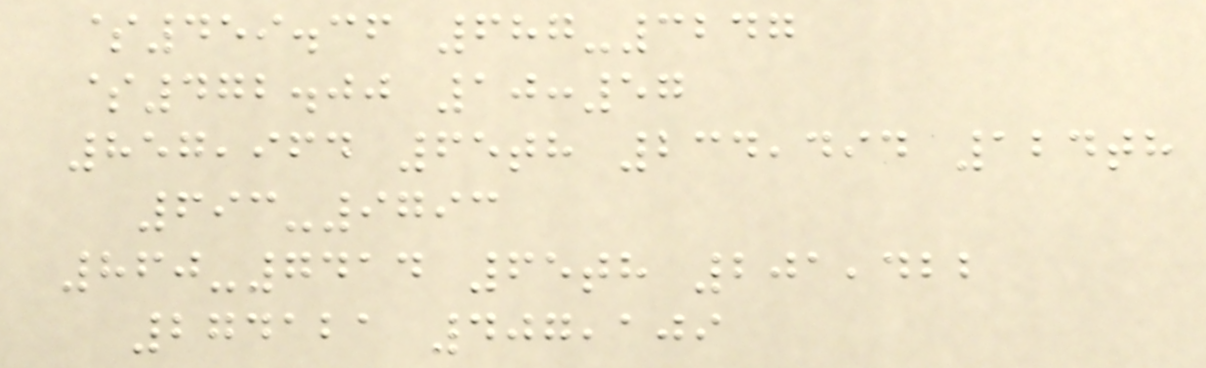$459.36 687-3247
$472.00 10:57
857,964 65th 234,494 124th
693-9793
860-7414 65th 201,422
274121 407,109
